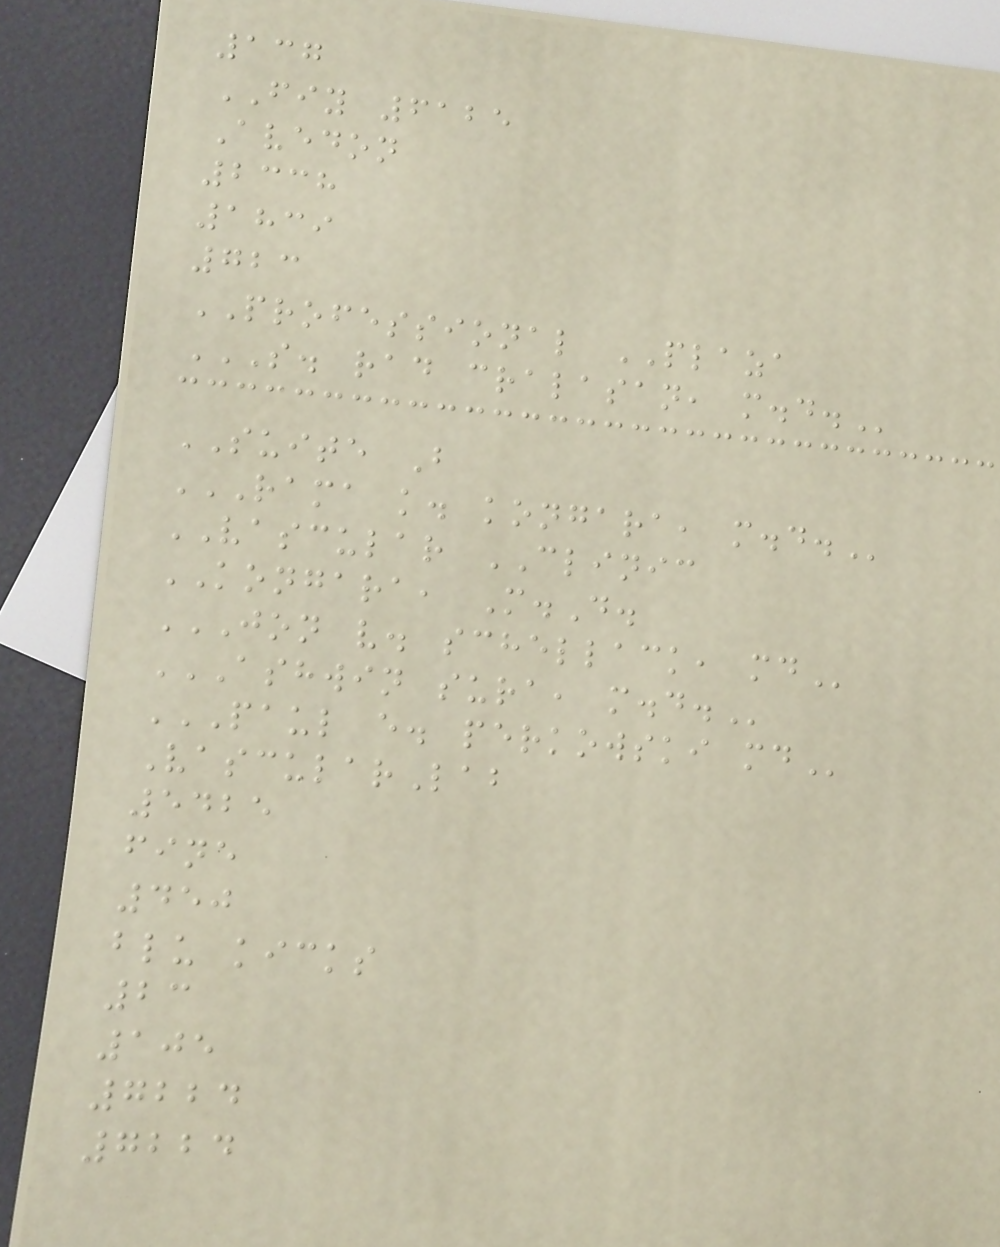137
FIY 6125
Avedon
2338
1839
723
PROFESSIONAL PLAZA
S. RAD CRALASAN, M.D.
SUITE B
RAMA K. KONGARA, M.D.
VASCULAR CLINIC
KONGARA, M.D.
JON V. SCHELLACK, MD
ASHWIN SURA, M.D.
PAUL E. PERKOWSKI MD
VascularLab
5425
fine
450
blu kicks
23
105
7224
7224
